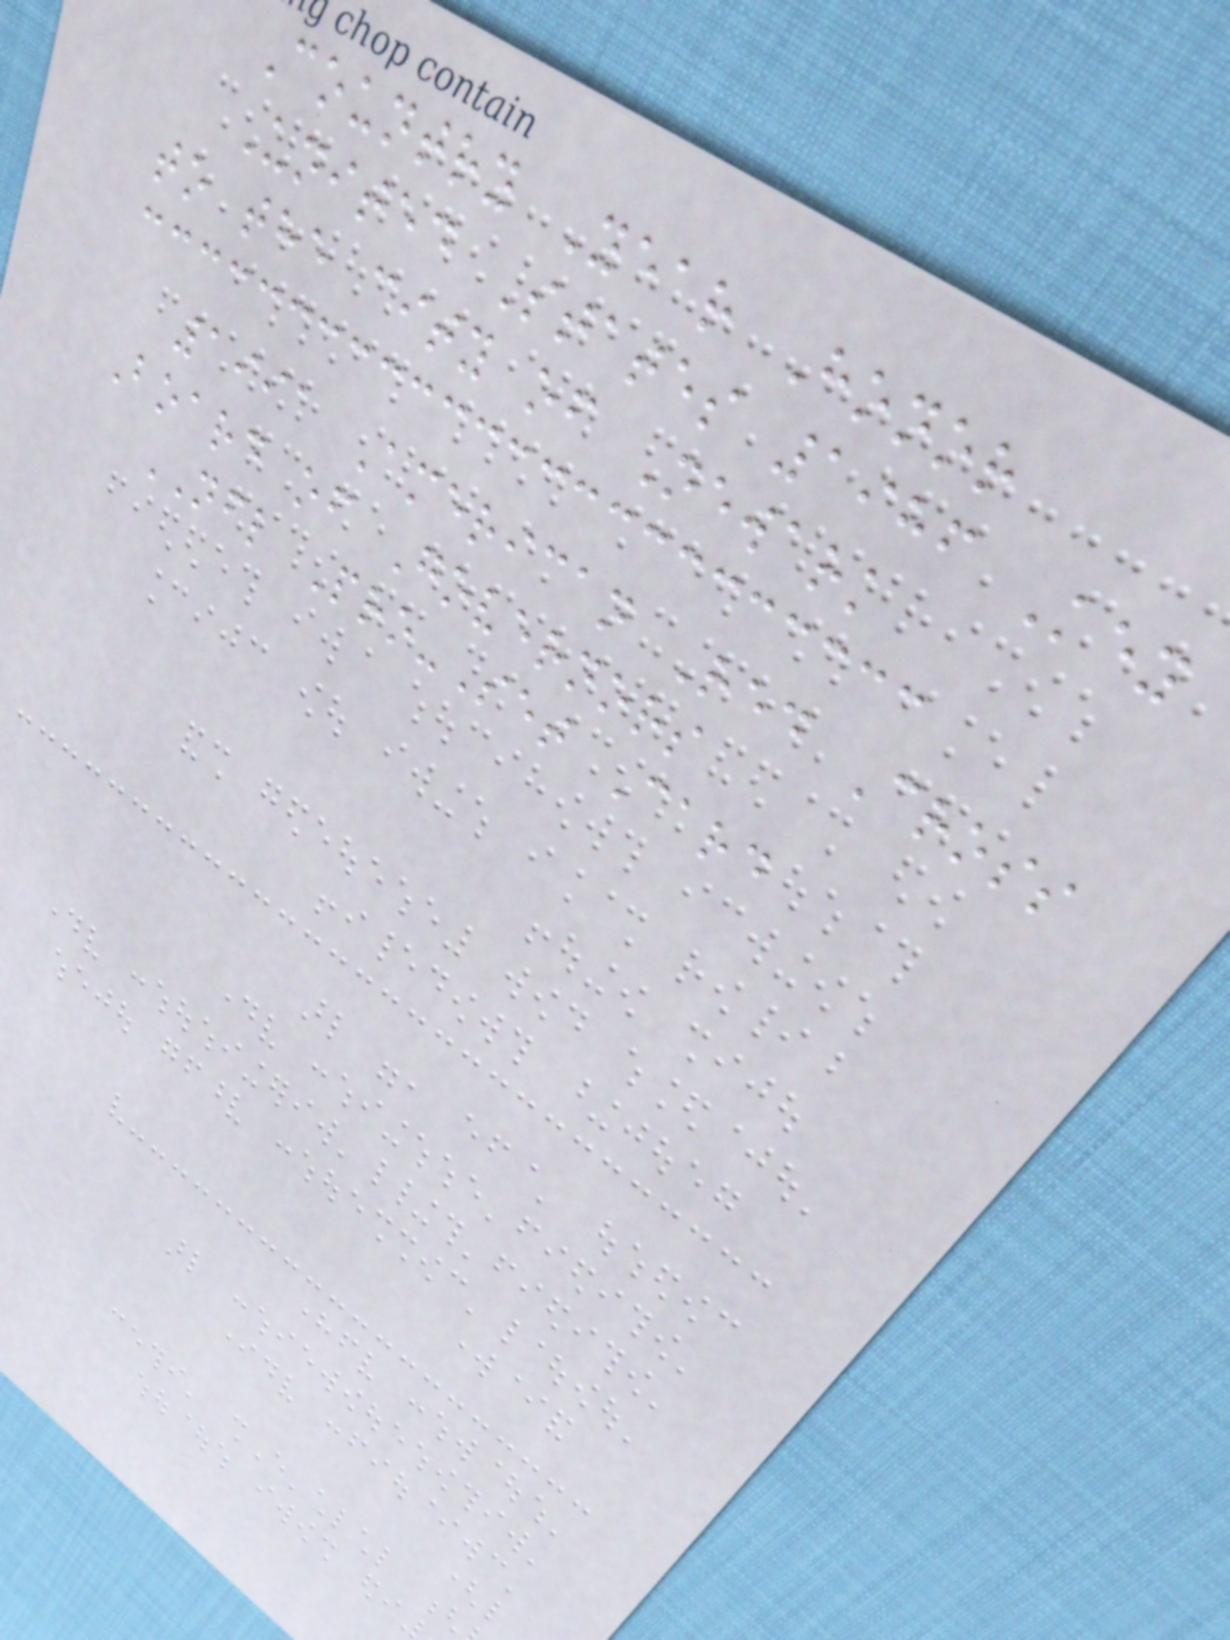Country Year Honor
United States 1986 Key
to the city of Newark
1991 American Red Cross
Board of Governors
NFL Pro-Set Card
